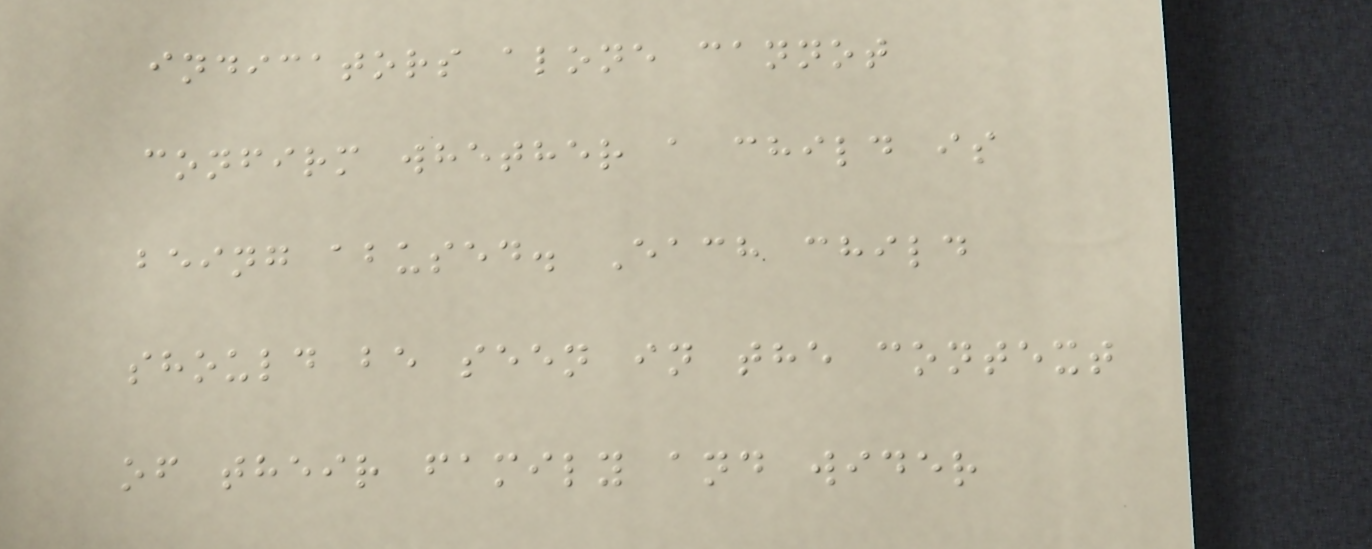indicators alone cannot
confirm whether a child is
being abused. Each child
should be seen in the context
of their family and wider
